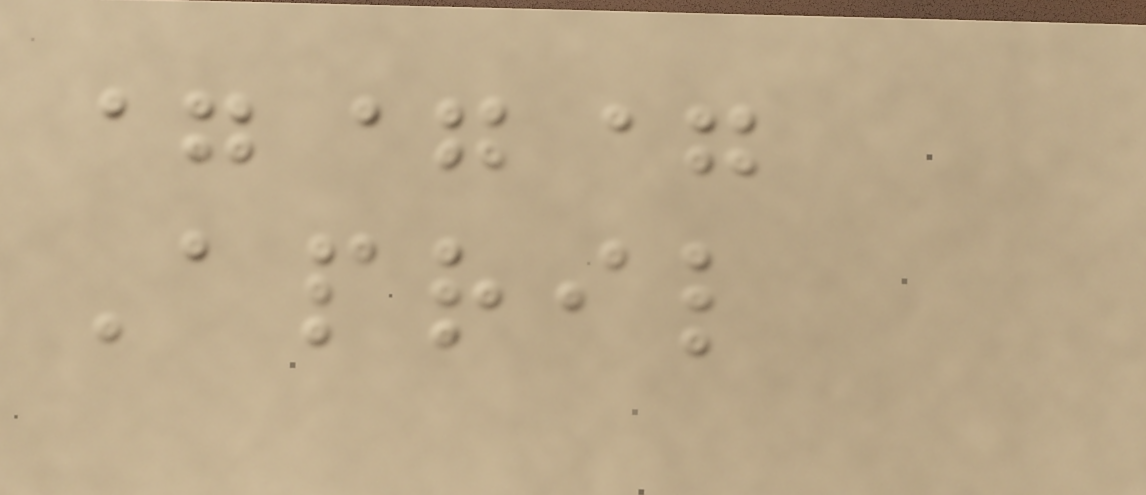===
April
